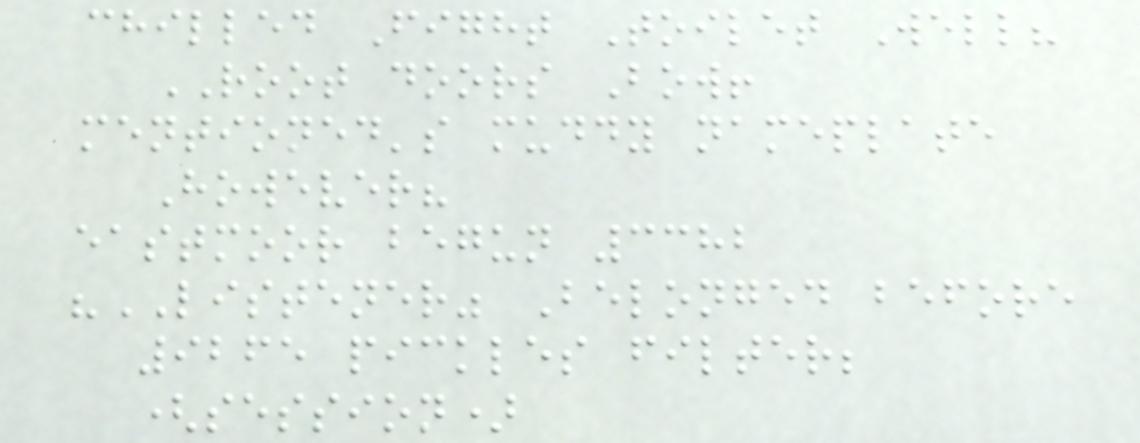chilled Fight Toilet Well?
ROOT doors Bow!
mentioned's muddy nameplate
However?
eastmoor begun 3382
"LISTENER" Belonged before
9265 pickles filter;
(session)
